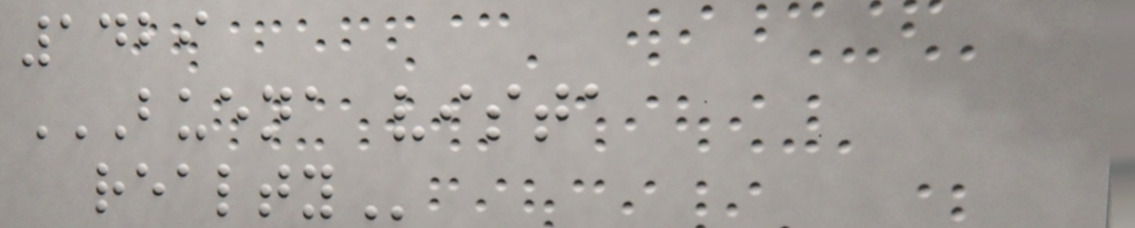1429
BUENA VISTA
REALTY
